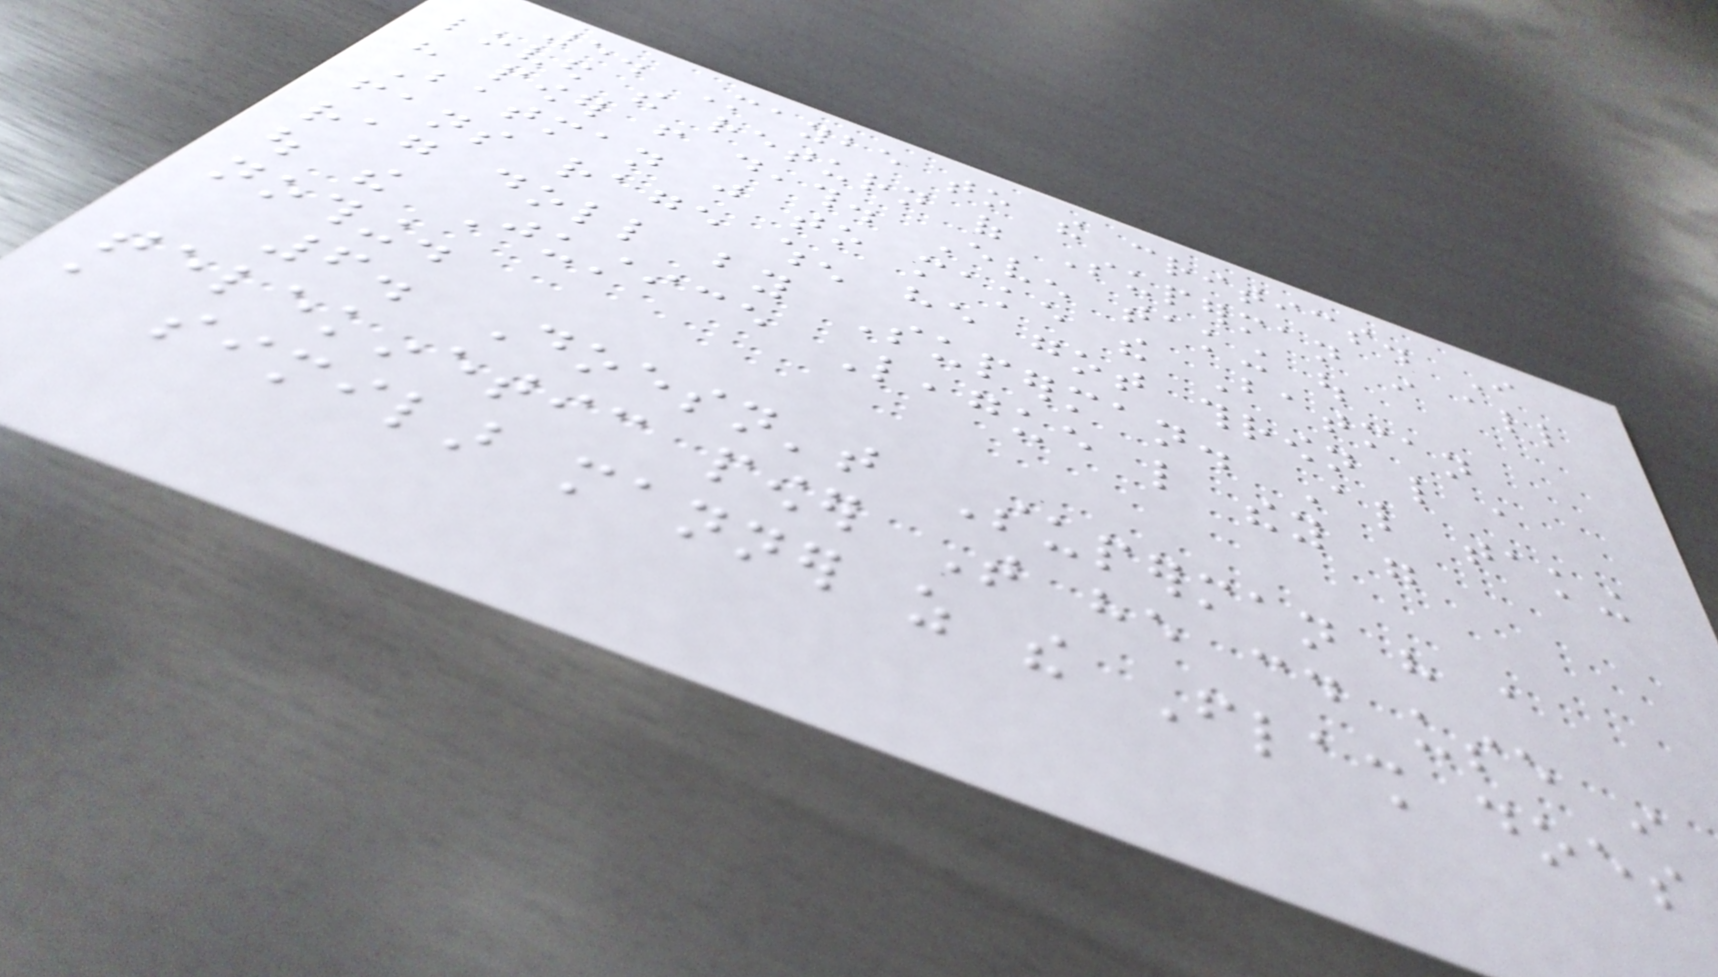5. Maybe to the critics. I
loved the return of Superman in all
his power from death. Even taking out
Batman just to make the Batman
fans rage when he got thrown like a
rag doll by Superman. Also taking
out the Justice League like they were
nothing.
6. Doesn't Superman have a
telekinetic power That he could use in
a similar manner as the Flash does
